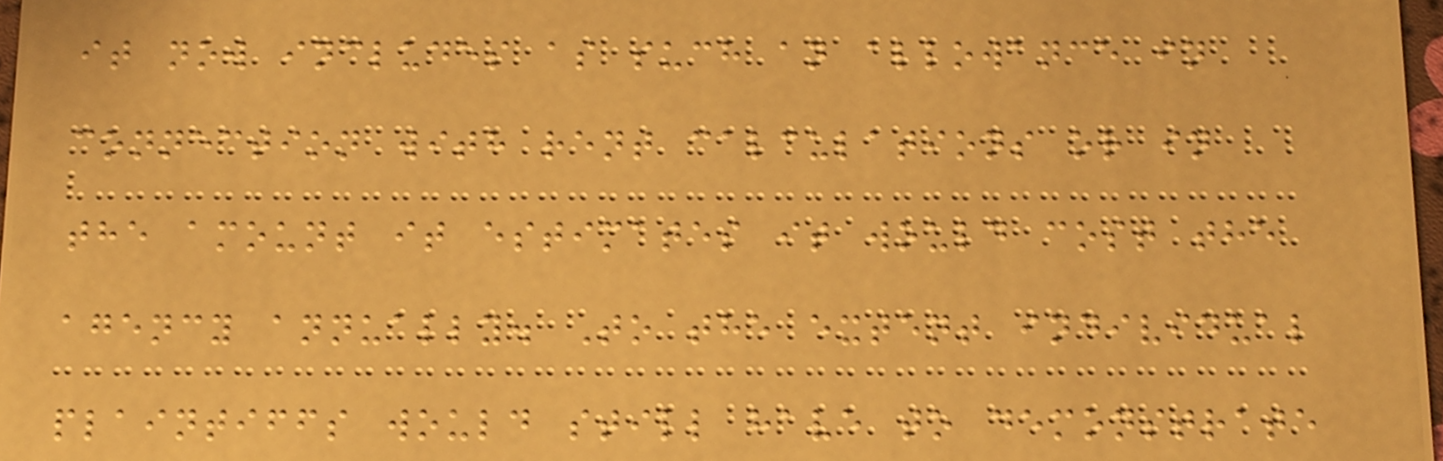it now includes as such an allowance in
connection with rent calculations or in
the amount it estimates it would cost the
agency annually. To the extent individual
plaintiffs would still have to demonstrate
